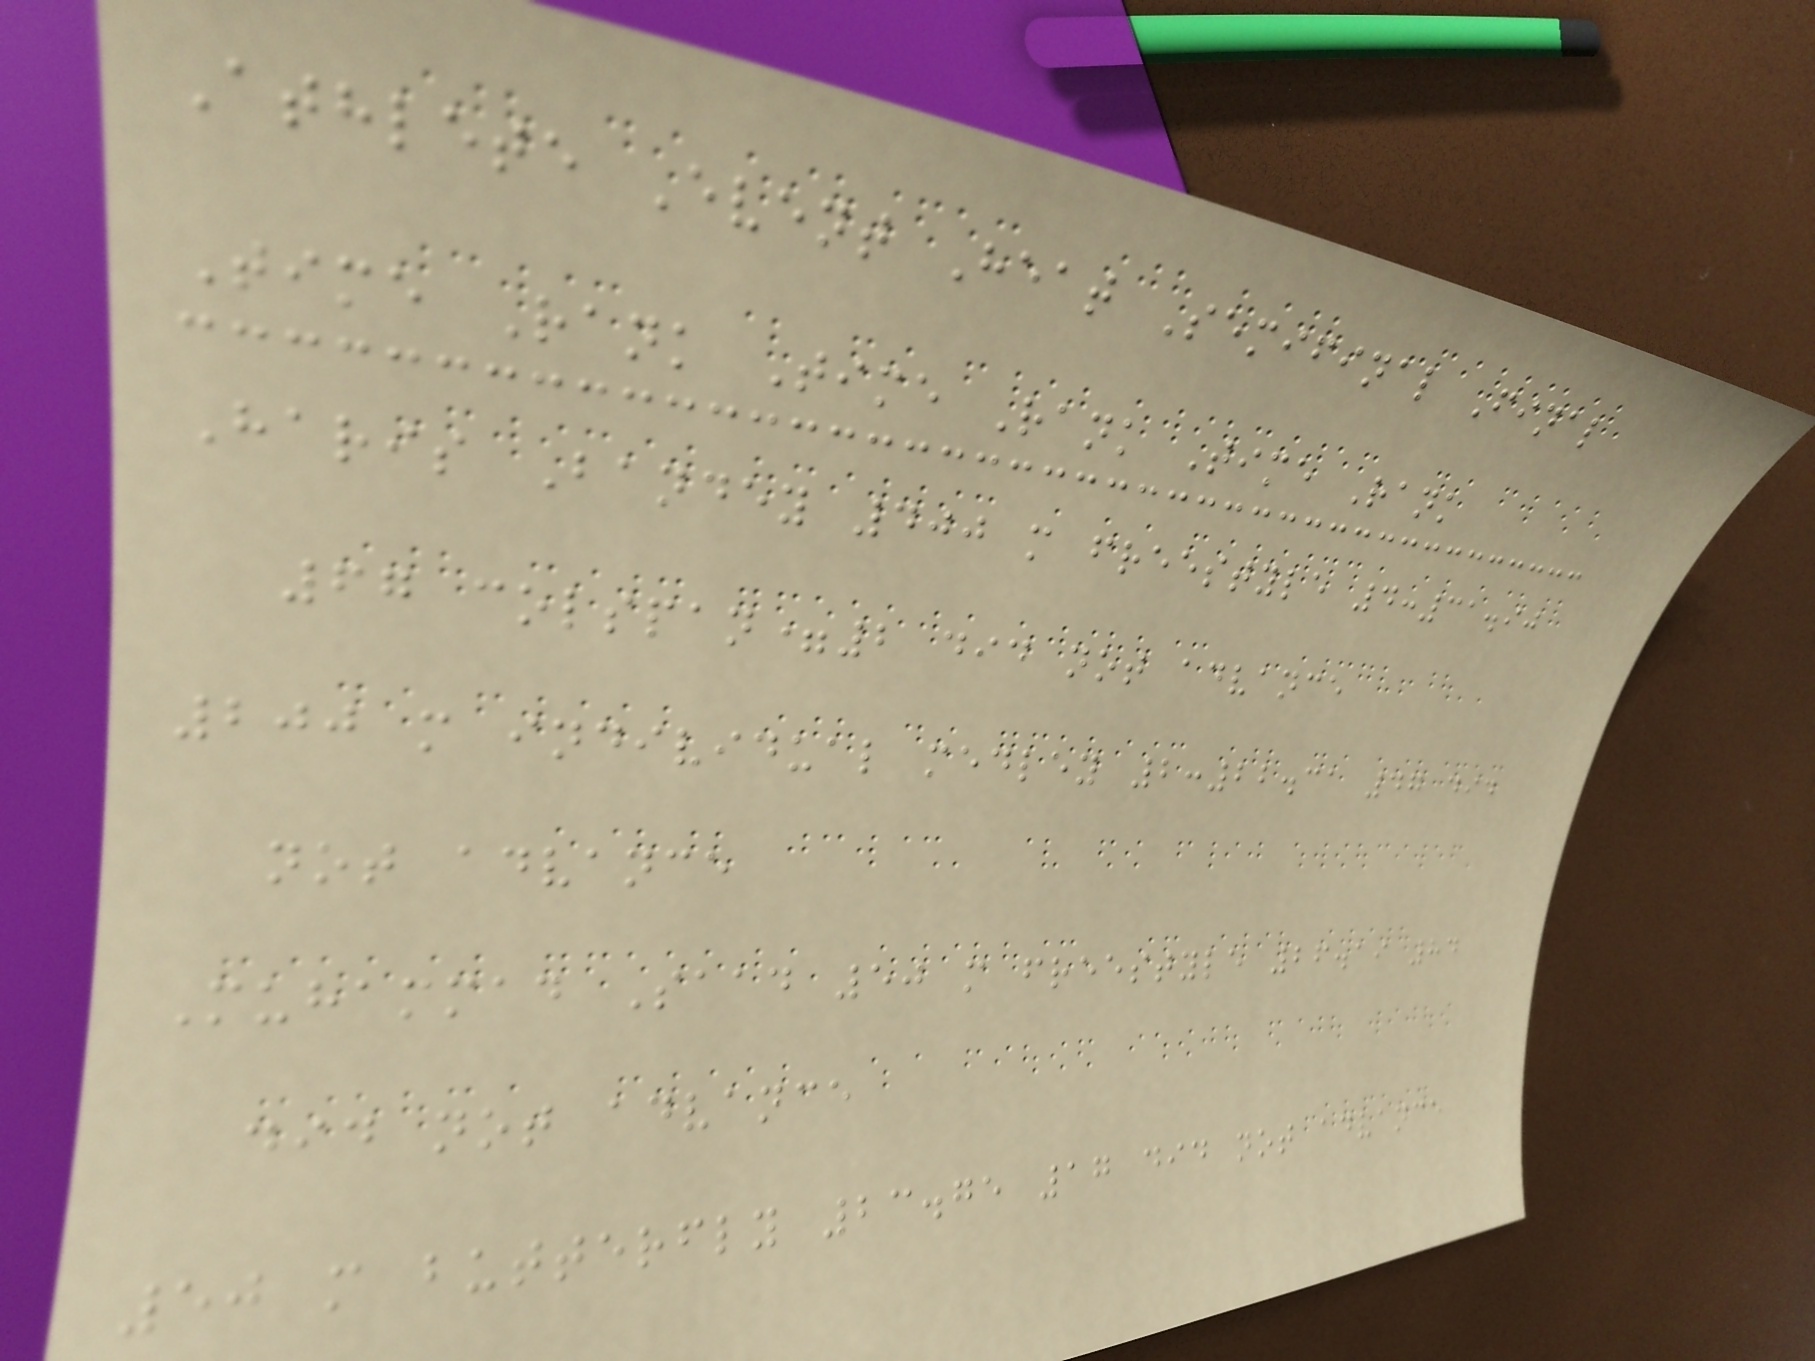Athlete Event Heat Semifinal Final
Time Rank Time Rank Time Rank
Haris Bandey 400 m freestyle 4:31.90
67 colspan=2 did not advance
200 m individual medley 2:22.31 47 did
not advance
Muhammad Saad 50 m freestyle 26.19 84
did not advance
50 m butterfly 23.75 17 did not advance
